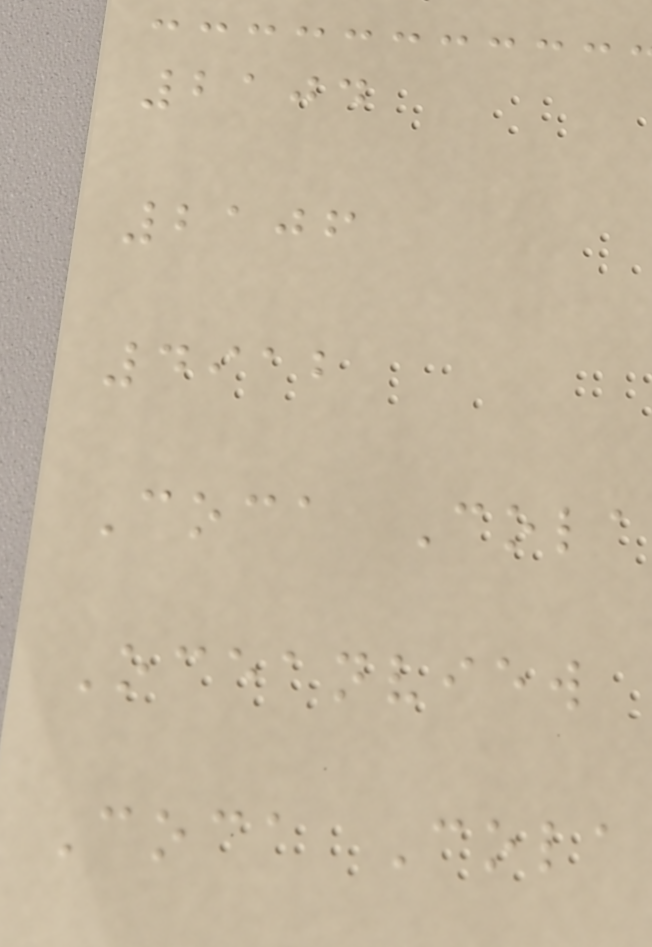2104
2106
4912
Coca Cola
Oceanview
Coca Cola
